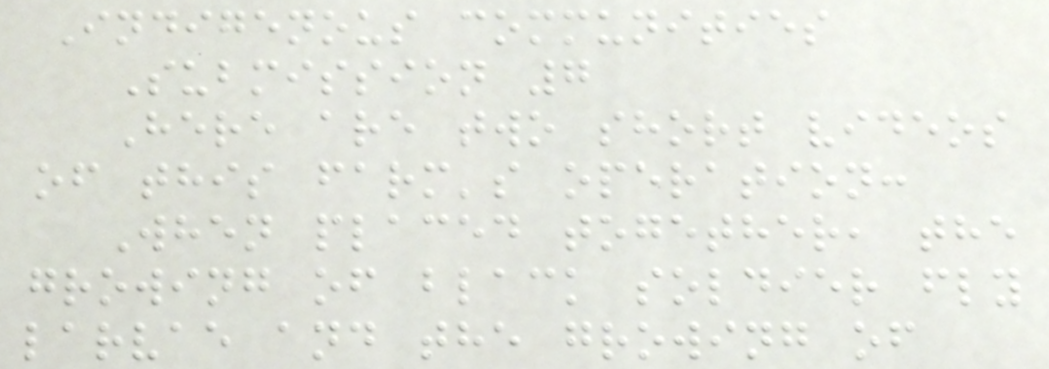Indigenous communities
Submission 7
Here are two short videos
of this farm's operation:
When placed together, the
growing of black soldier fly
larvae and the growing of
